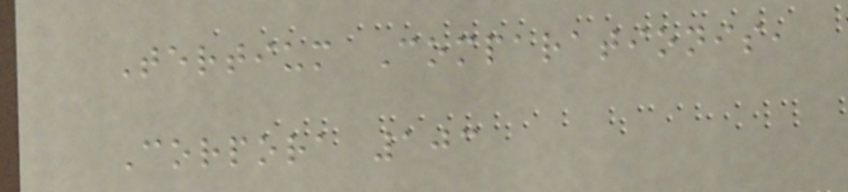Tertium Comparationis,
Corpora 103
